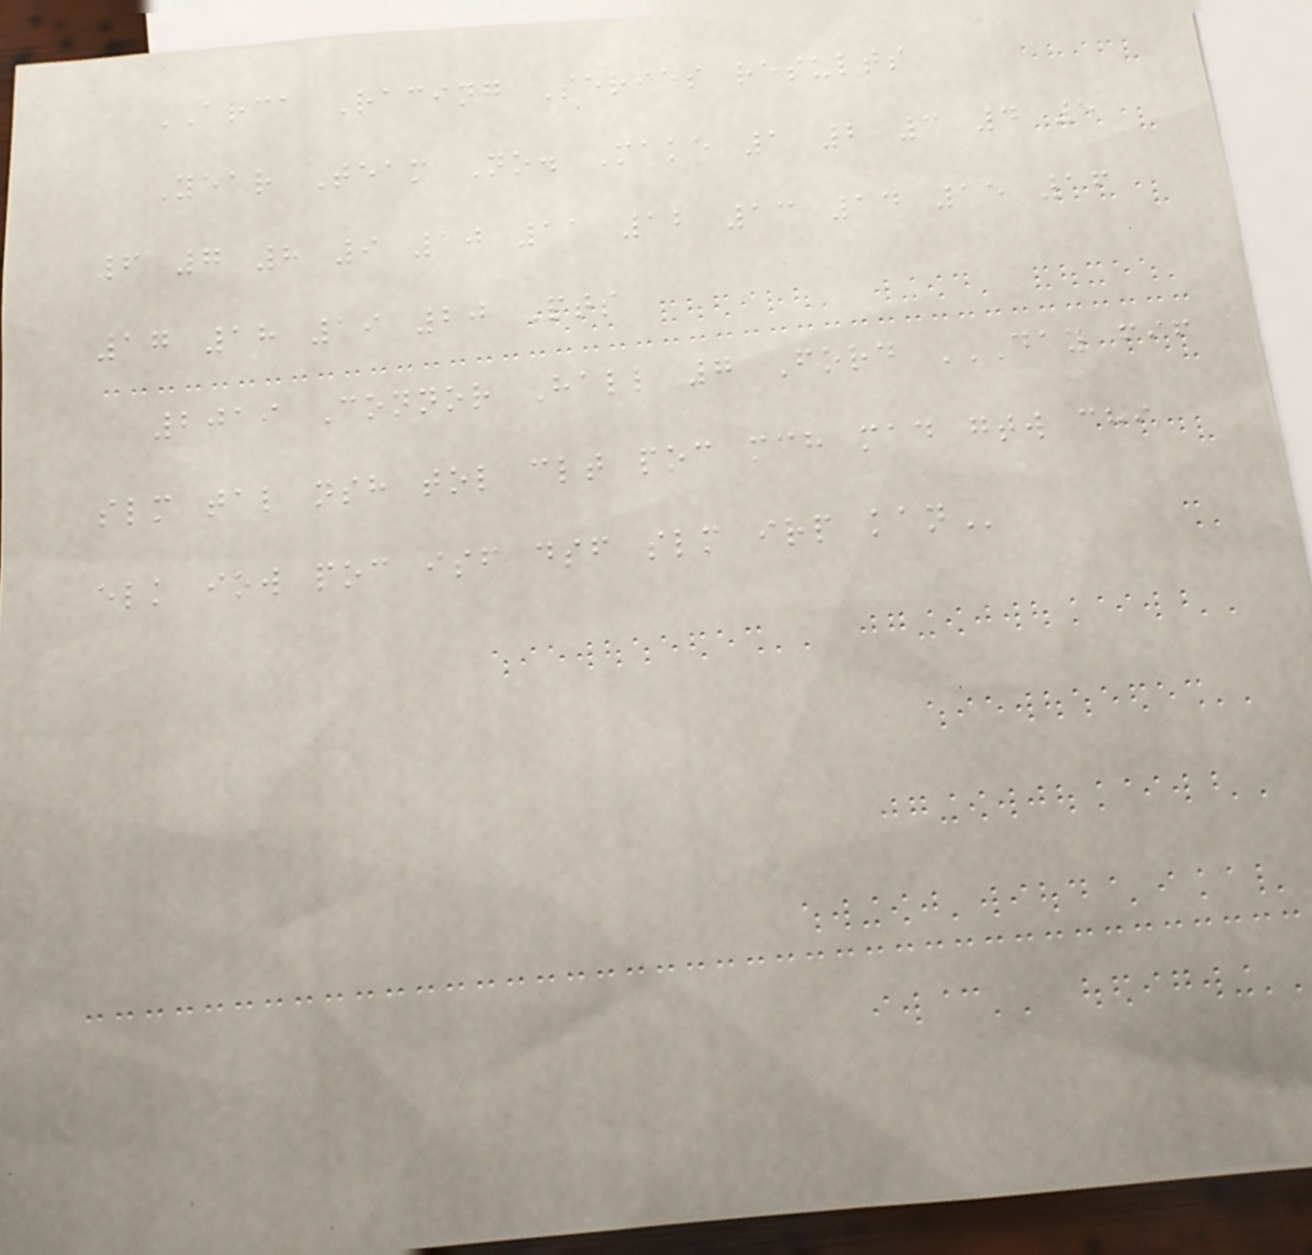ARCA Racing Series results
Year Team No. Make 1 2 3 4 5
6 7 8 9 10 11 12 13 14 15 16
17 18 19 20 Pts
2019 Connor Hall 7 Ford DAY FIF
SLM TAL NSH TOL CLT POC MCH MAD GTW CHI
ELK IOW POC ISF DSF SLM IRP KAN
